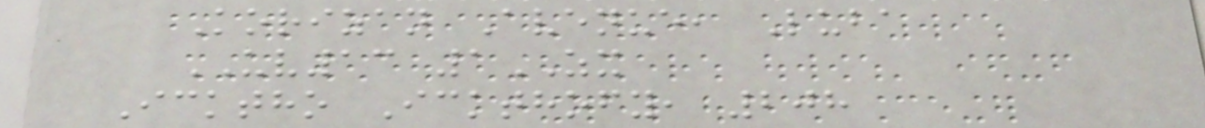Korizan Avenue, Luba
UV13 1ZX
Icktho Ickthofy, 208
